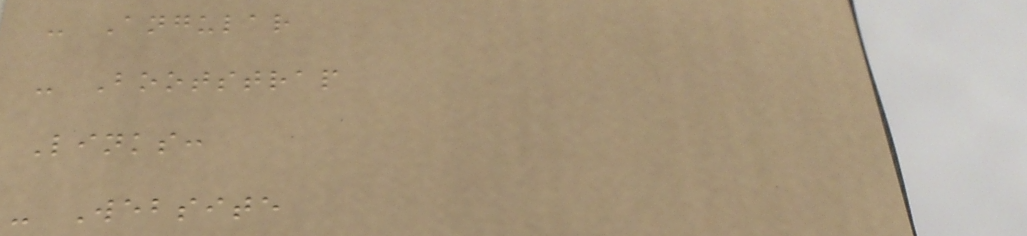- Angular
- Bootstrap
Links:
- Website
